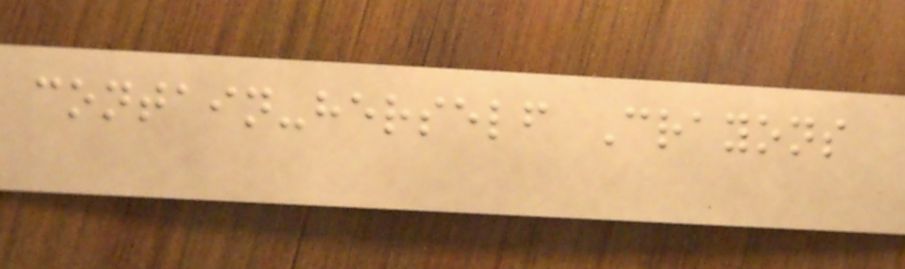contain-herself Crayons
